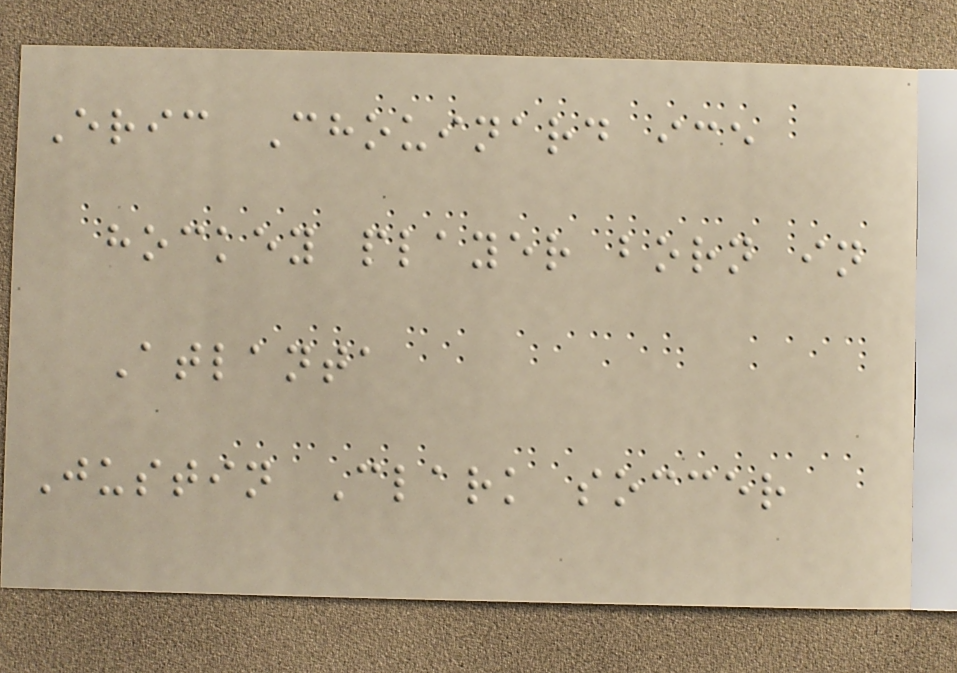Eric Chouinard ice
hockey player born in
Atlanta
Justin Clark soccer
